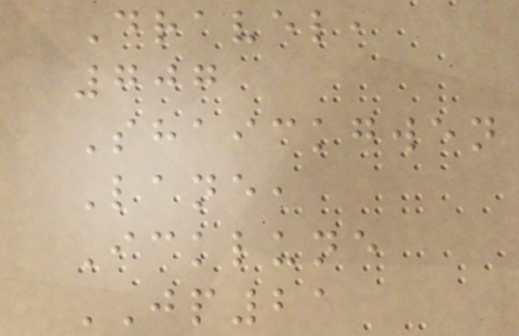Dravel,
707
Shaickgwen
Lane,
Icklune
JP21
